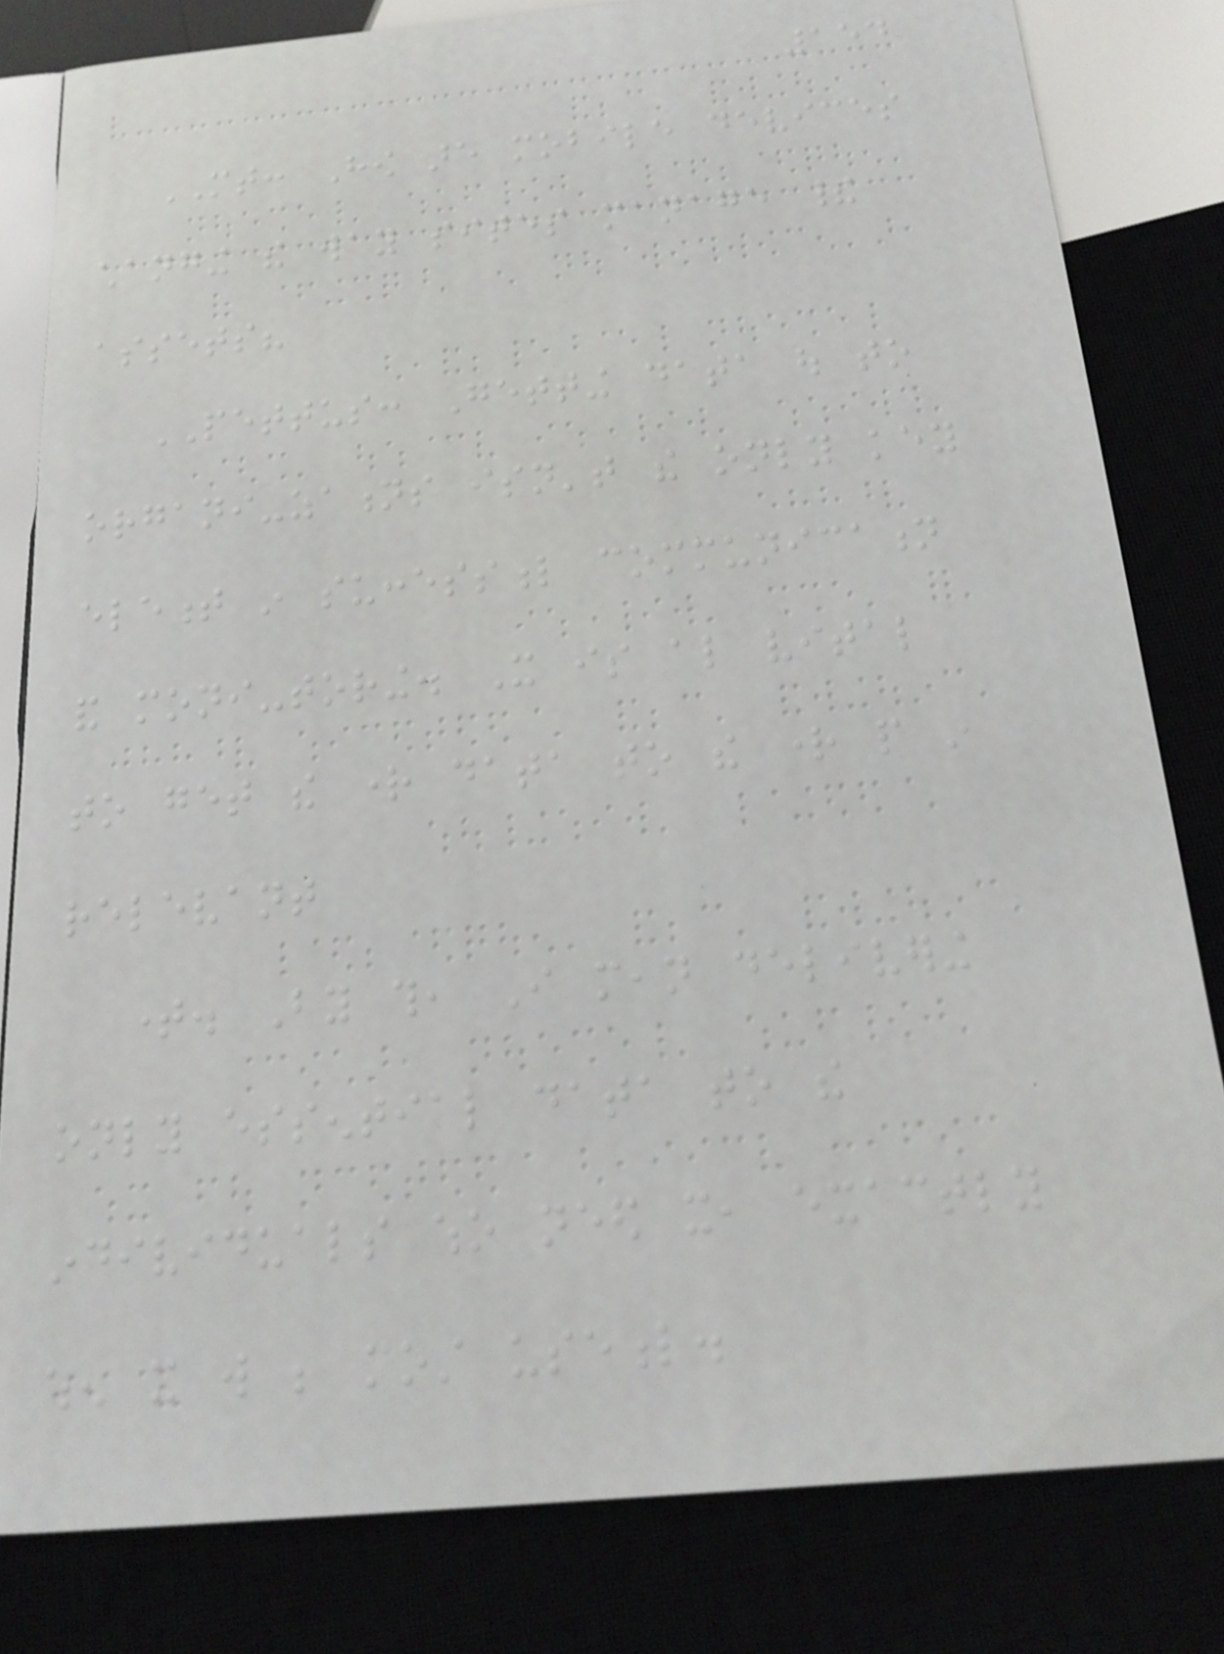154
MT: How are mobile devices
changing the way sites manage their
assets?
PETTUS: Getting data out to
organi-zations isn't the only key
element in successful communication
and moni-toring. It is also vital
to get the right data to the right people in
relevant
time. By this, I mean delivering
only essential data to the
individuals who need it, exactly
when it will be most useful.
